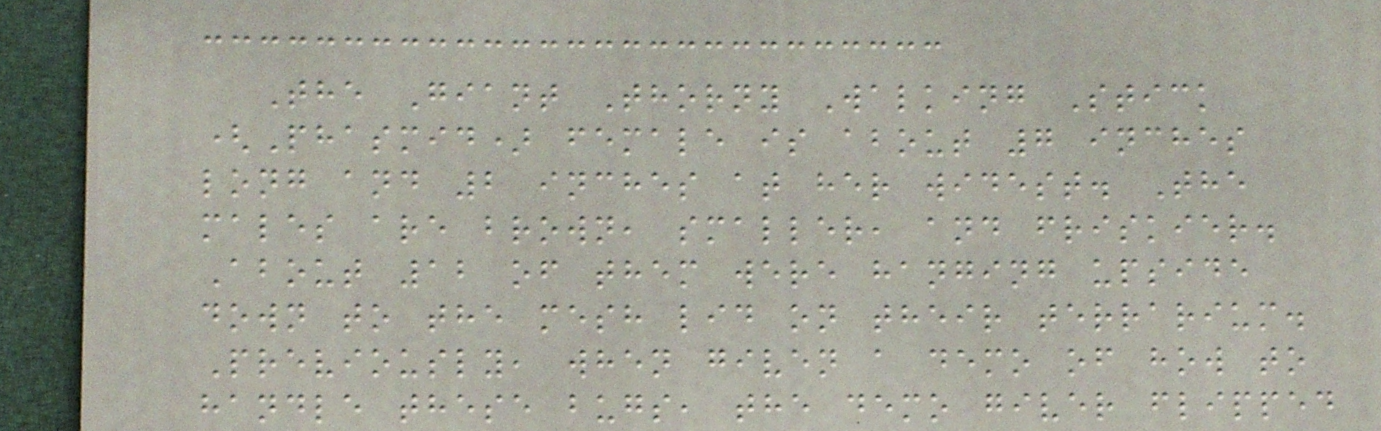The Giant Thorny Walking Stick
(Phasmid) female is about 7 inches
long and 2 inches at her widest. The
males are brown, smaller, and friskier.
About 12 of them were hanging upside
down to the mesh lid on their terrarium.
Previously, when given a demo of how to
handle these bugs, the demo giver flipped
